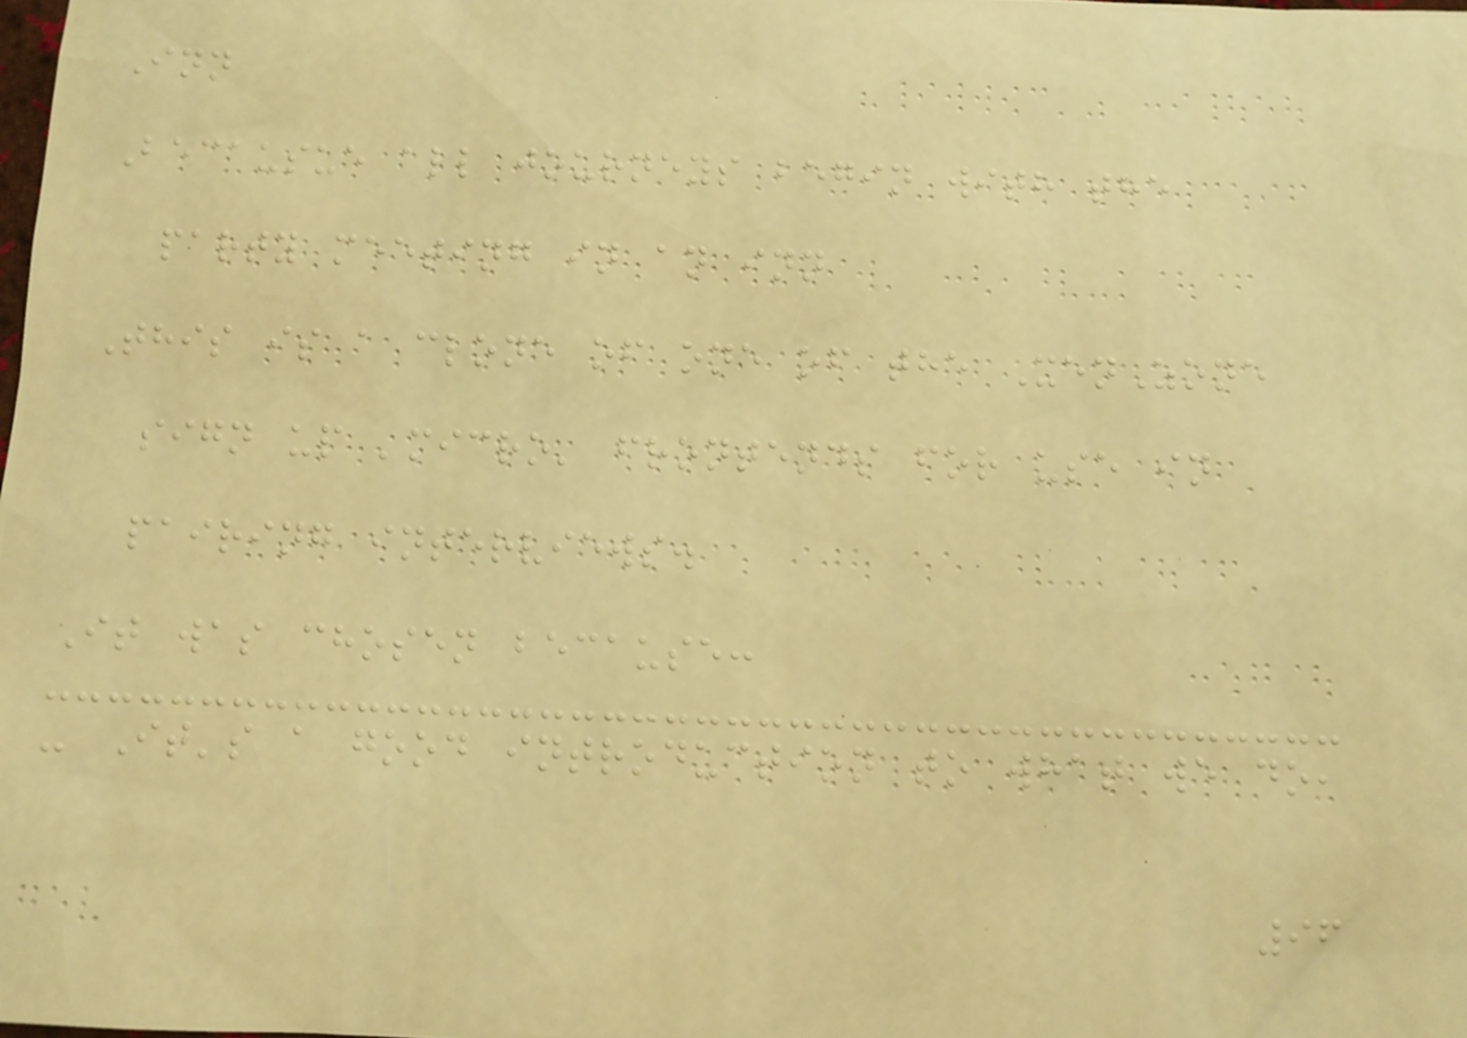Inn
Becausue all journeys begin with the
party meeting in an inn
This is a clone of one of the XenZone
sign up 'micro' frontends for use in
pairing interviews.
It was chosen because:
- It's a good introduction to what we do,
96
